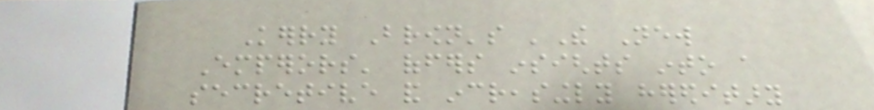Kerry Brown's 'The New
Emperors' offers insights into a
secretive and increasingly hereditary
